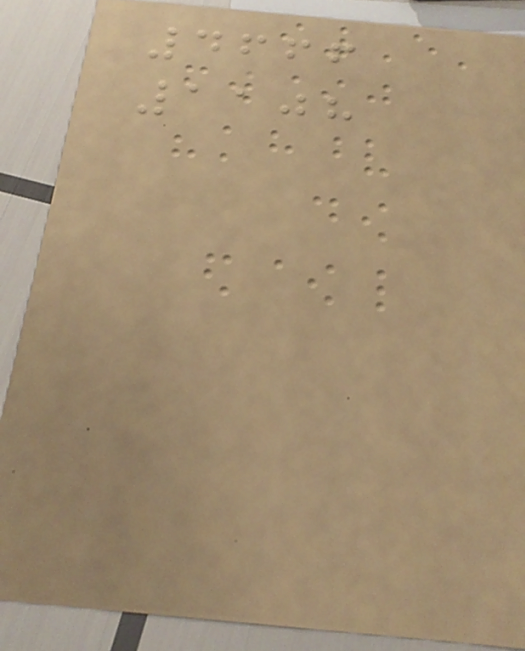4666
1108
